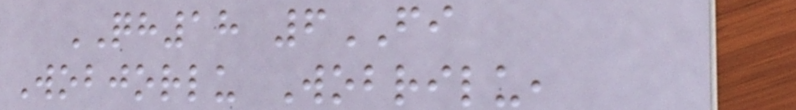QH18 6FI
Wobjorlu Wobrilu,
